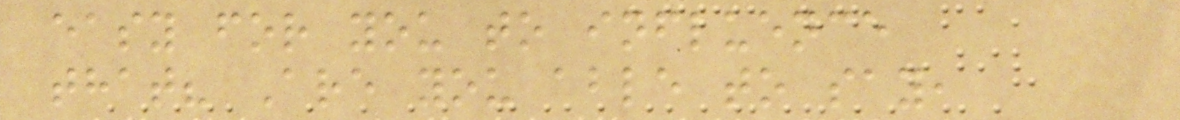easy for you to influence
that? Are you able to say,
